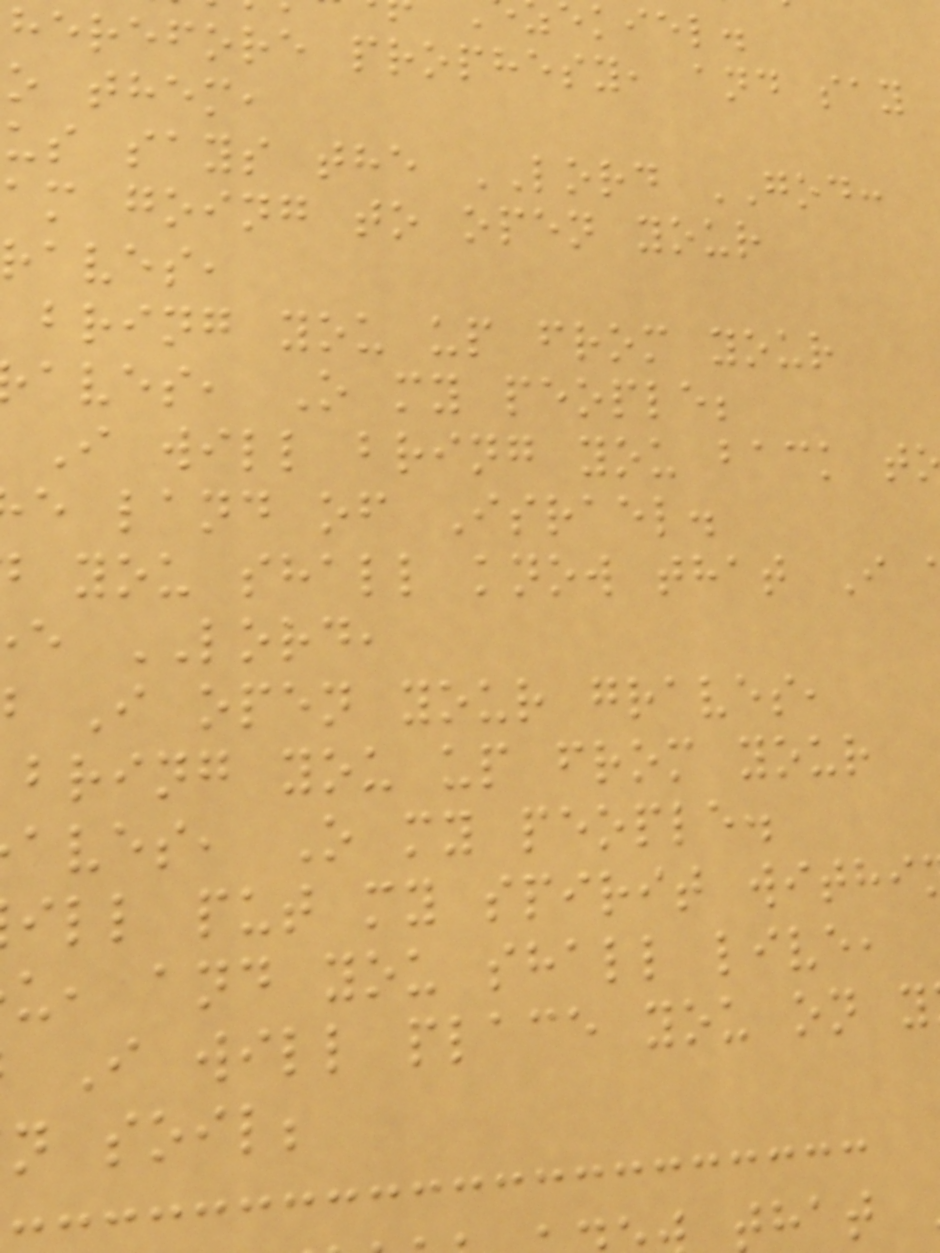herefore prophesy, and say
o them,
us says the LORD GOD:
am going to open your
raves,
bring you up from your
aves, O my people;
I will bring you back t
e land of Israel.
you shall know that I
e LORD,
I open your graves,
bring you up from your
aves, O my people.
ill put my spirit withi
u, and you shall live,
I will place you on y
n soil;
